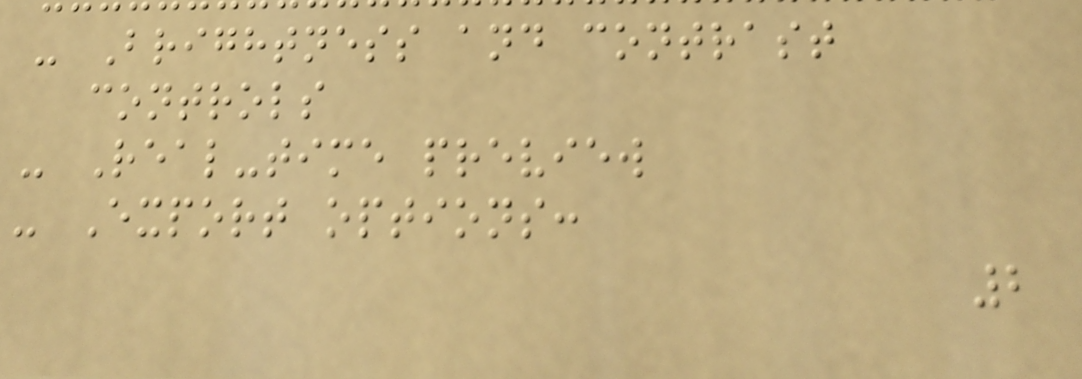- Brightness and contrast
controls
- Real-time preview
- Export options:
2
